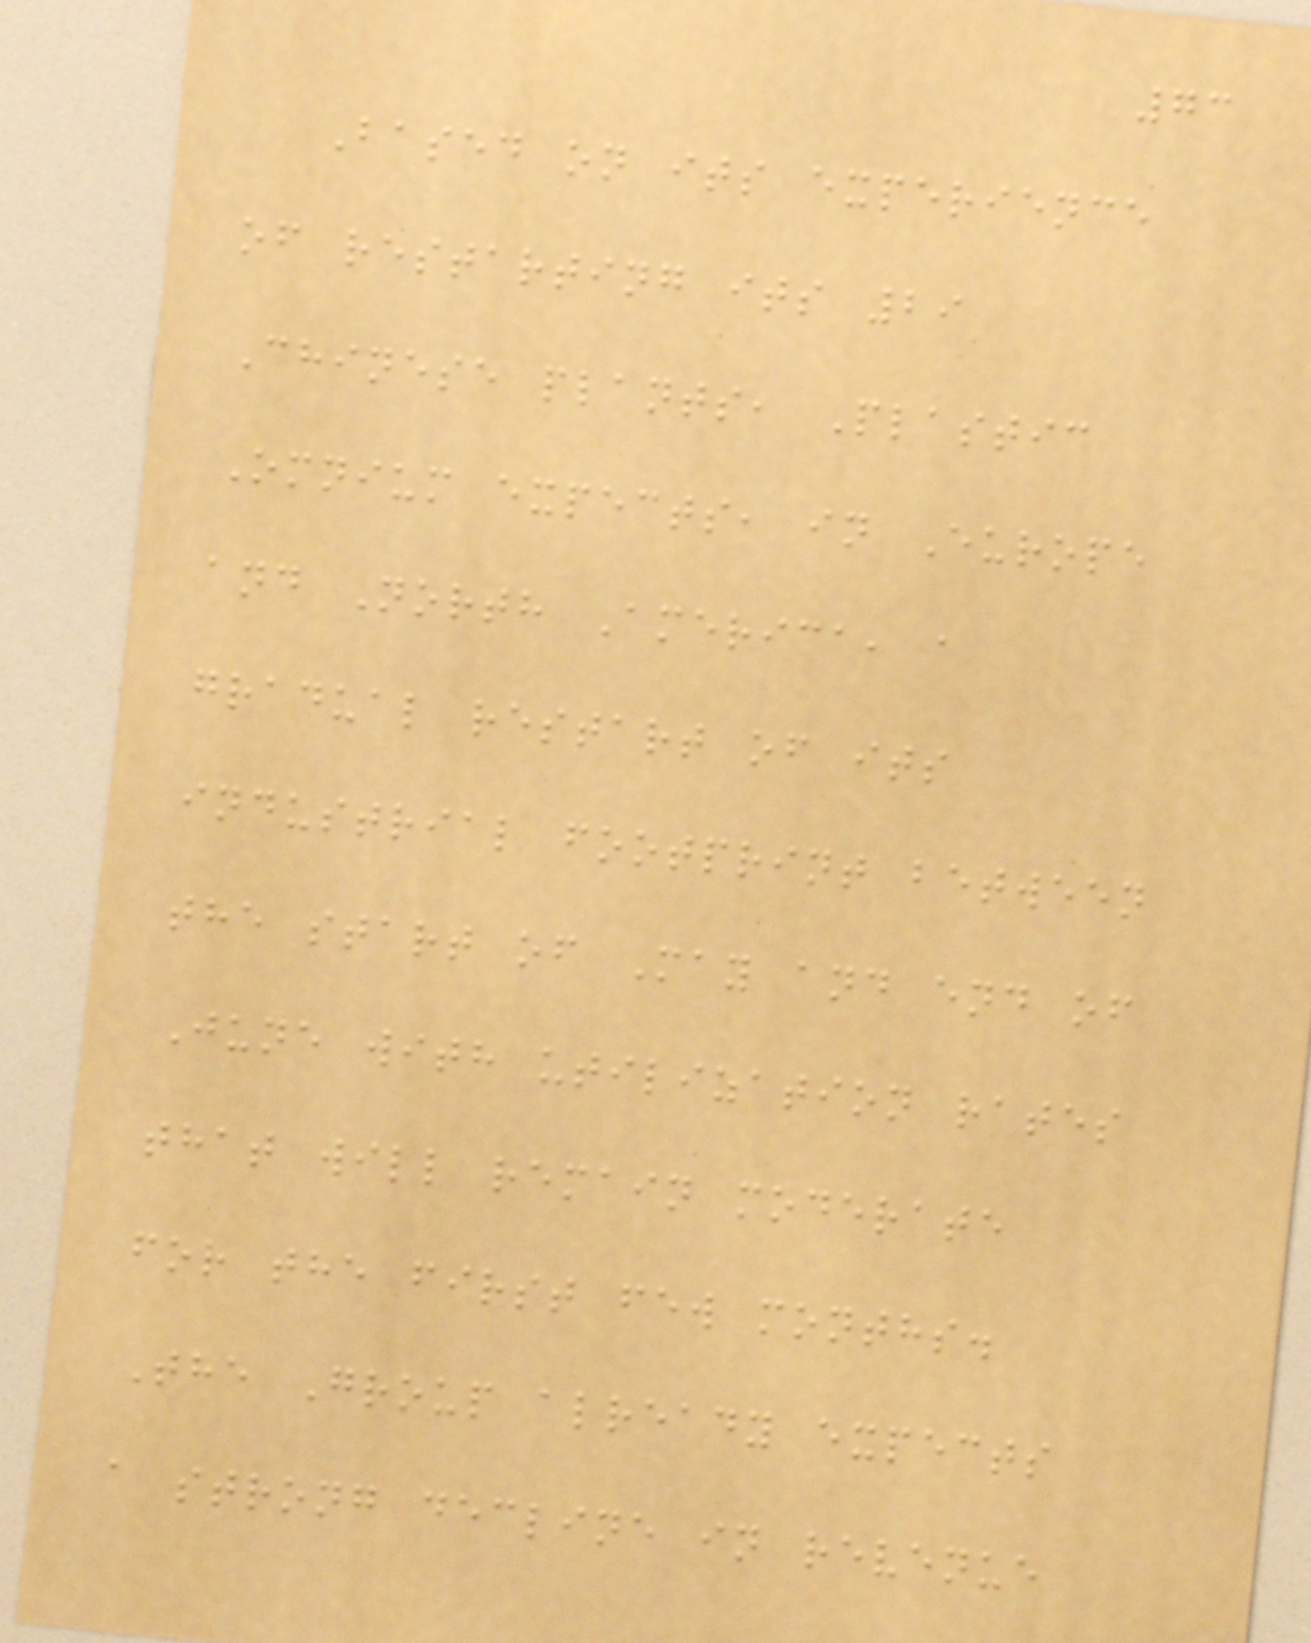73
Based on its experience
of restarting its 29
Chinese plants, Plastic
Omnium expects, in Europe
and North America, a
gradual restart of its
industrial footprint between
the start of May and end of
June with utilization rates
that will remain moderate
for the first few months.
The Group already expects
a strong decline in revenue
